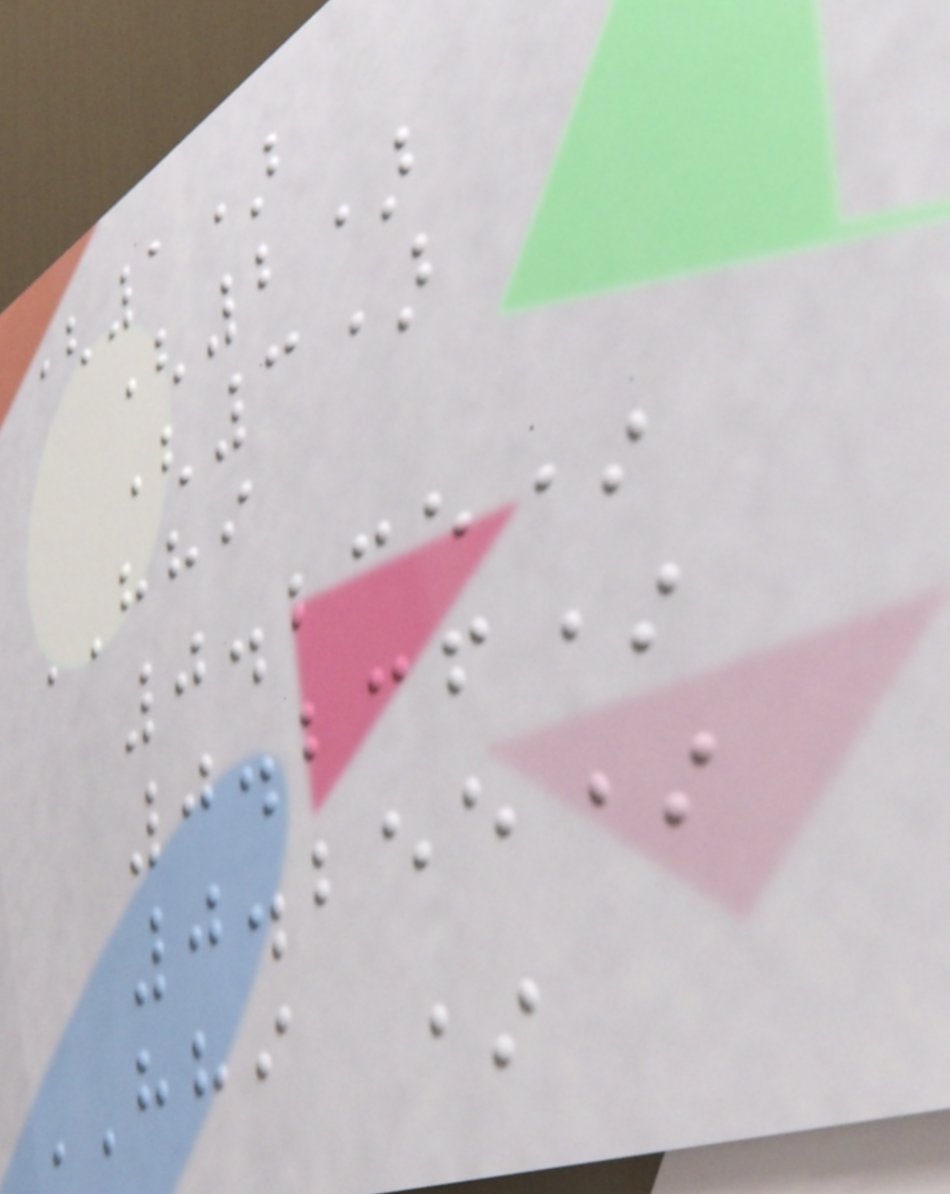(1)
(2)
(3)
HHI
0.235*
0.236*
0.255*
HHI *
